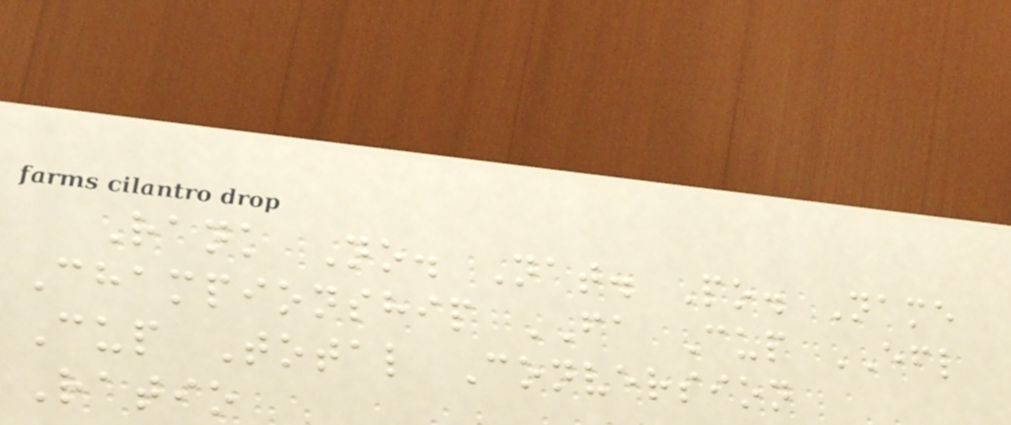Rank No. Nat. Po. Name
Championship FA Cup EFL
Cup Total Conversion
Ratio
